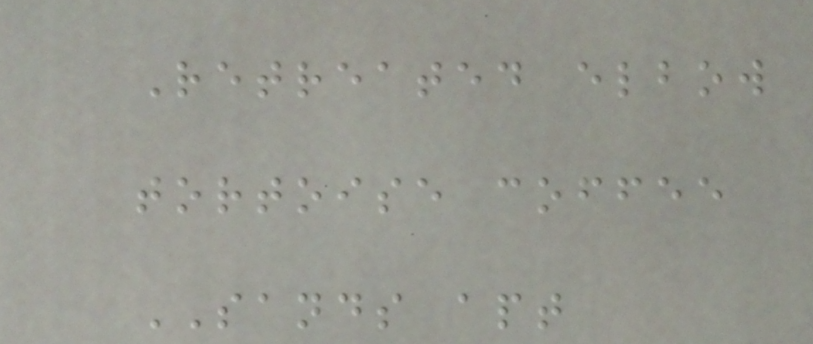Retreated elbow
tortoise coffee
SANDS apt
